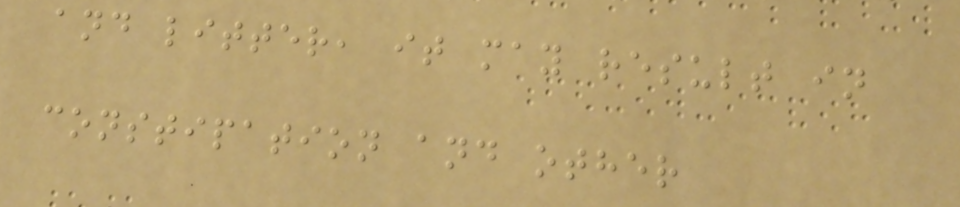and litter, it may result in
constipation and other
